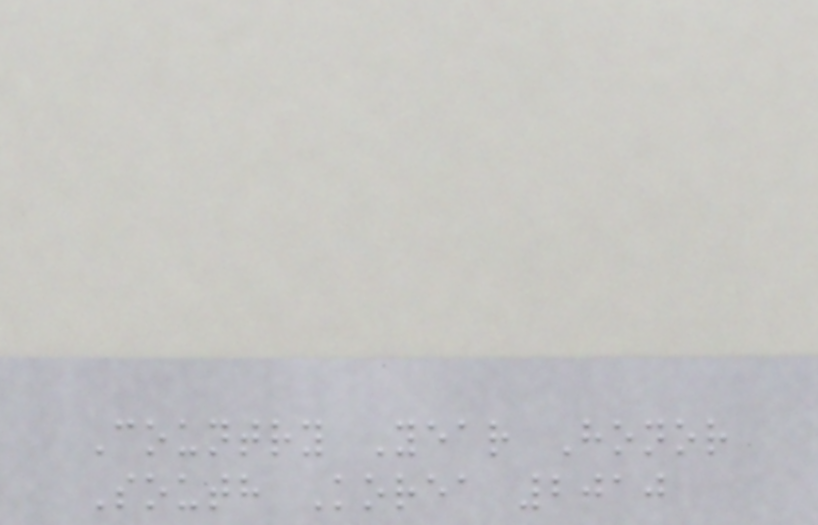Country Year Honor
South Korea 2010
